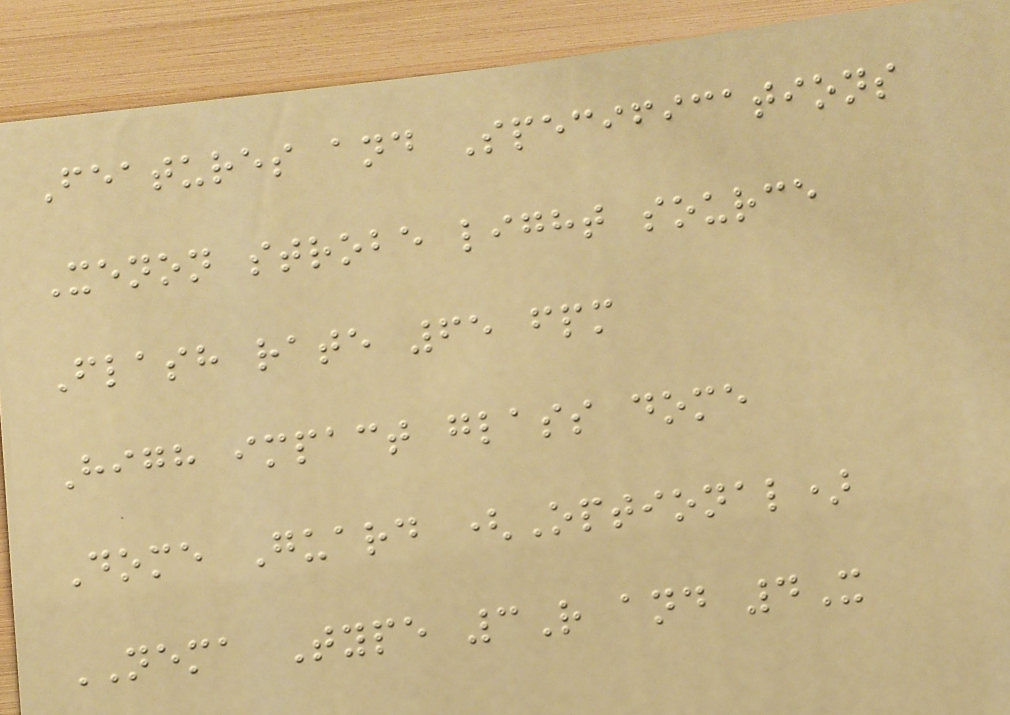Features and Specifications
Xenon strobe light source
Flash rate 65 fpm
High impact glass dome
Dome Guard (Optional)
NEMA Type 3R and 4X
